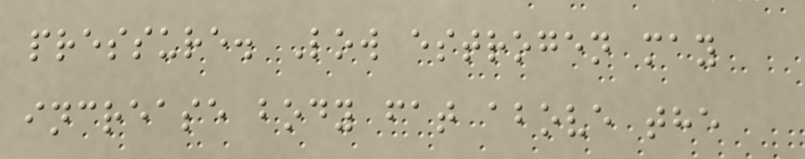pressure. Low estrogen may
increase body fat above the
